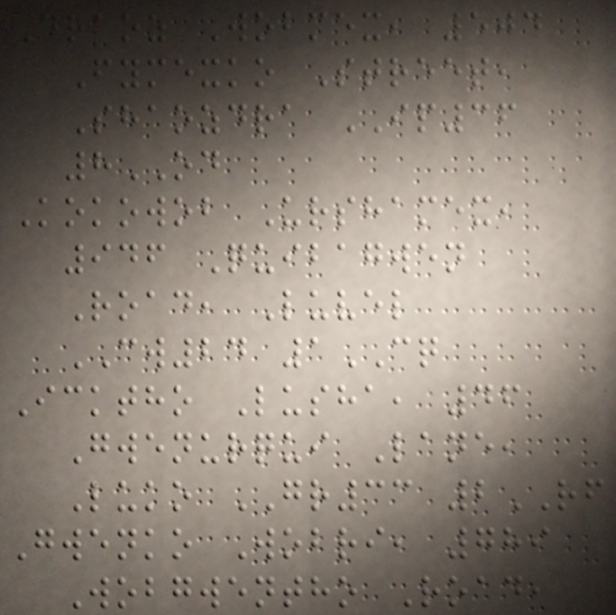Draoz Wobmex, 504
Fymexko Street,
Shaozdra IP36
8OD
Kokowob Urshamex,
946 Quibagwen
Road, Luvel
CW24 1CQ
Icktho Lusha, 46
Gwenurqui Lane,
Luko GR33 2RF
Gwenko Wobri, 789
Wobgwentho Road,
